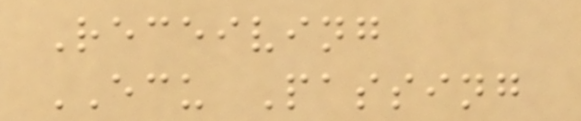Receiving
ECU Passing
